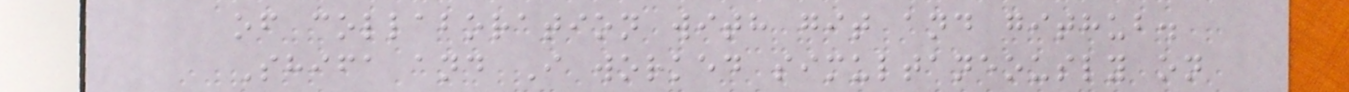of collaboration with git and github.
Shifa and I worked simultaneously on
